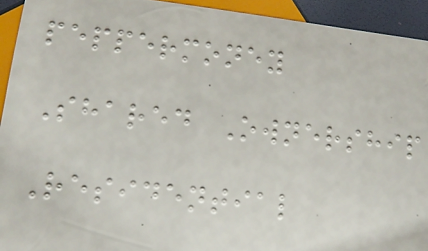peppermoney
Shared Ownership
Residential
